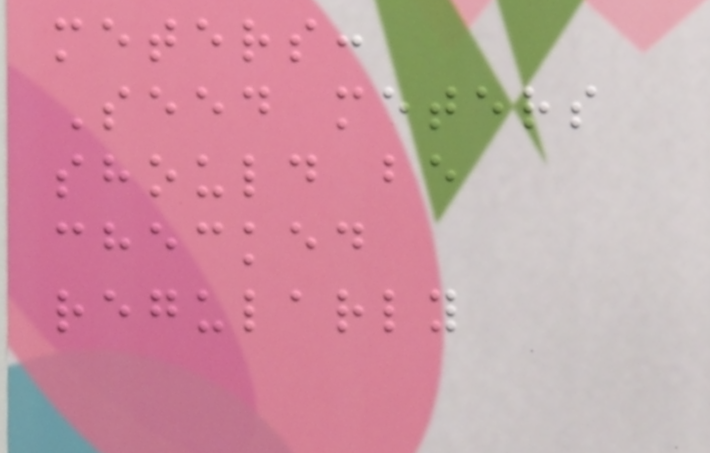meters:
Seed meters
should be
checked
regularly
